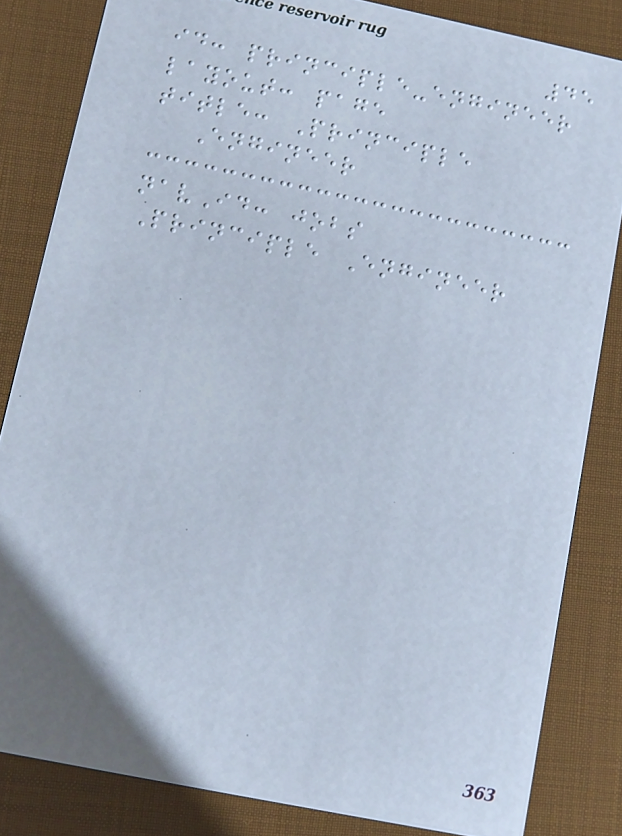45
id: principle-engineer
layout: page
title: Principle
Engineer
navId: jobs
Principle Engineer
